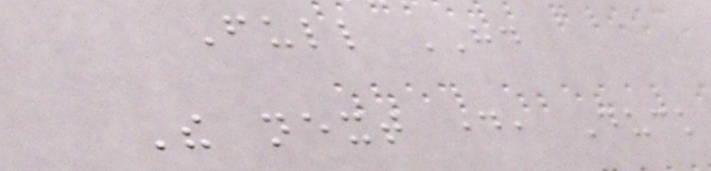Full HD
The next day, Duck
